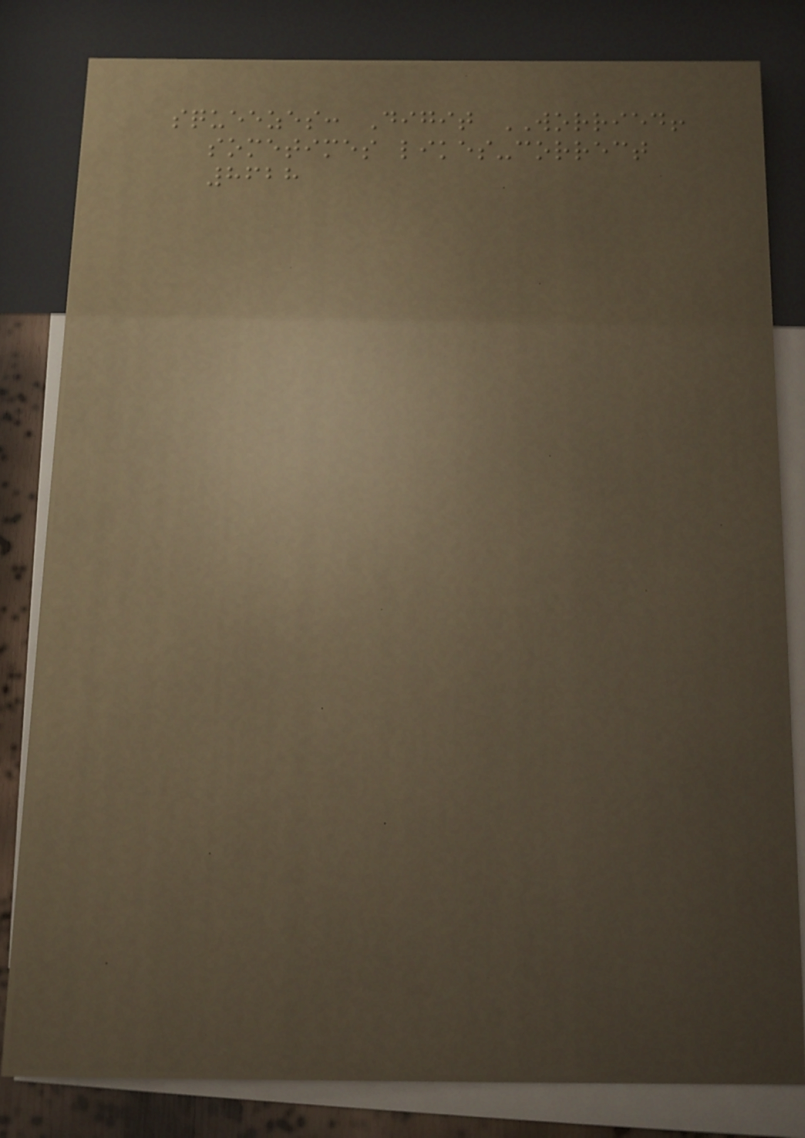squeezes: Digit WORRIED!
sometimes likes-correct
8628
